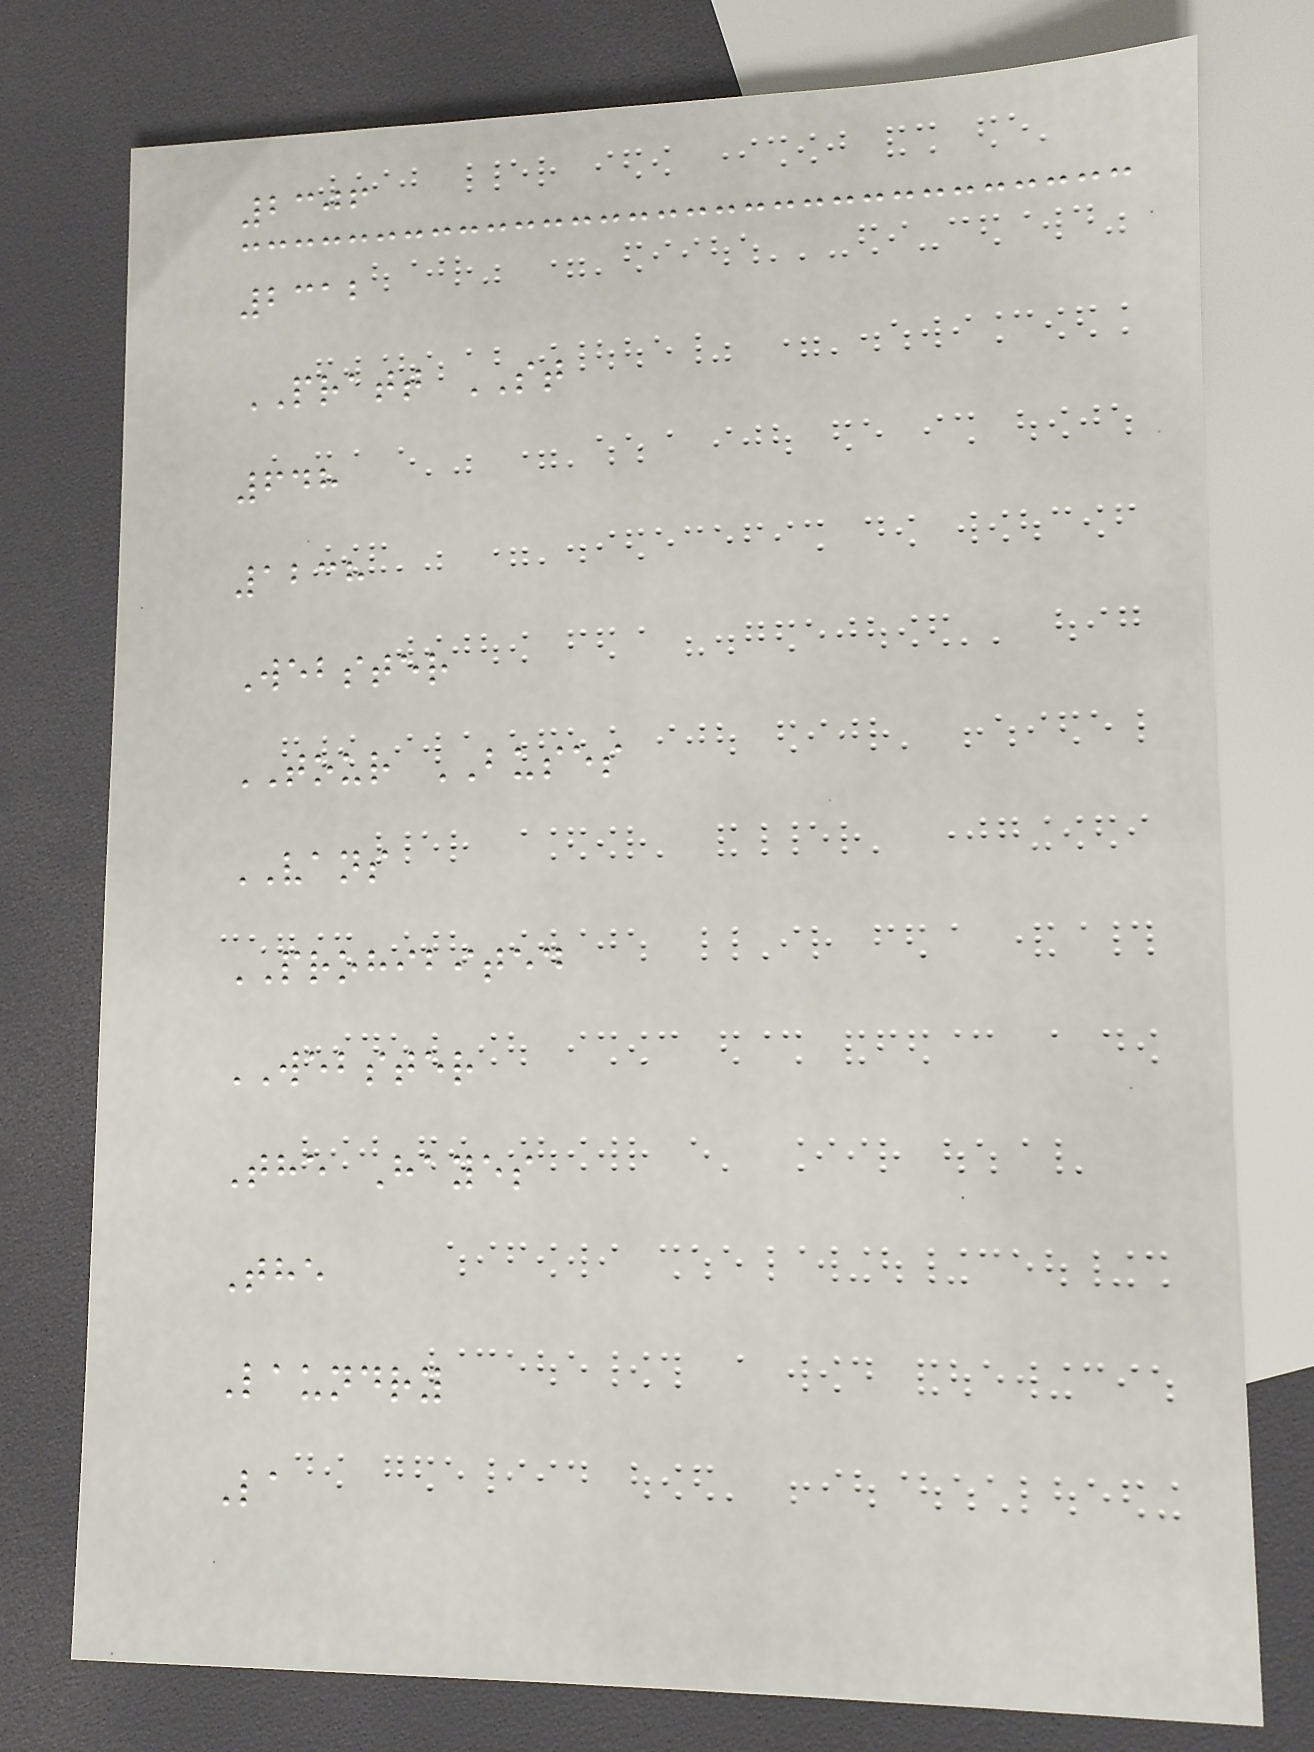2306
2312
PRATT ST
648
1238
Webster
TOUR BUSES
VANS
PROHIBITED
WEBSTER
The Hayes
The
Laundry
La
